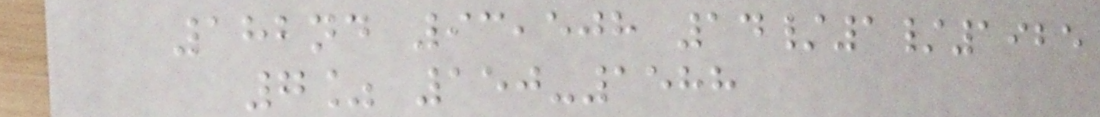182nd 93,508 14/1/1925
7% 150-1588
